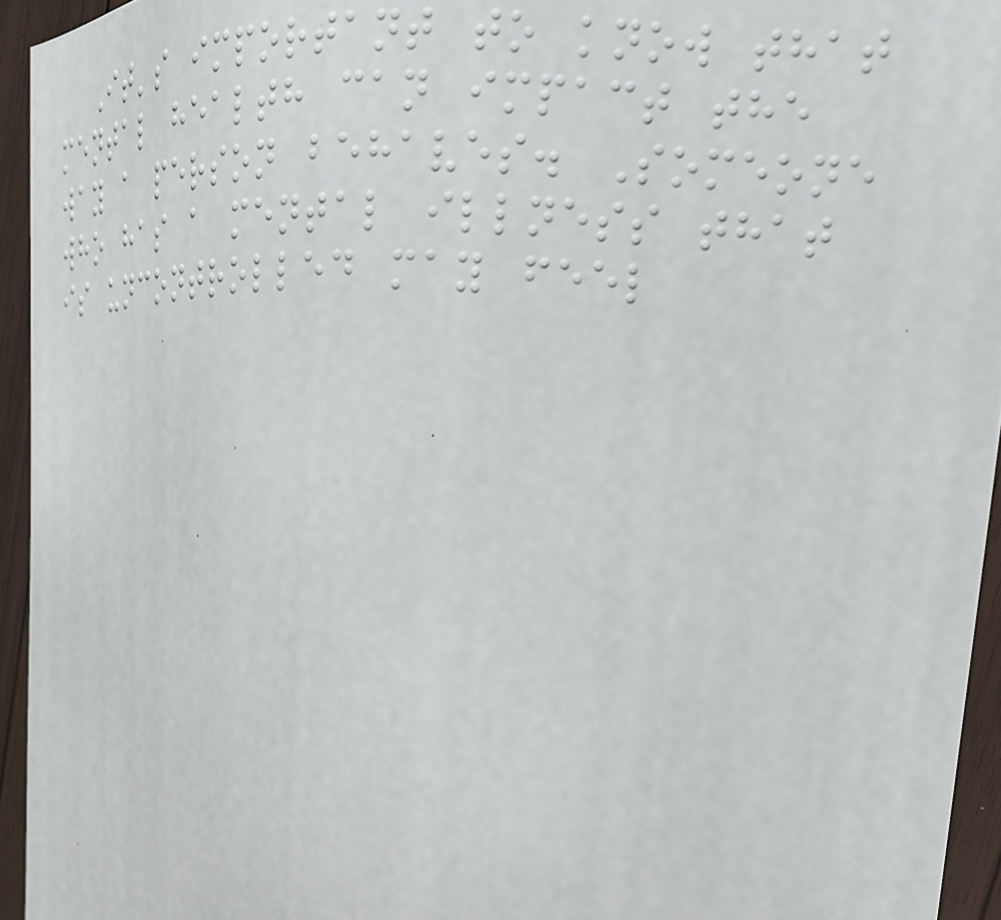It's important to know that
mental health can impact the
way a person behaves. Someone
who has a mental illness that
is uncontrolled may feel
